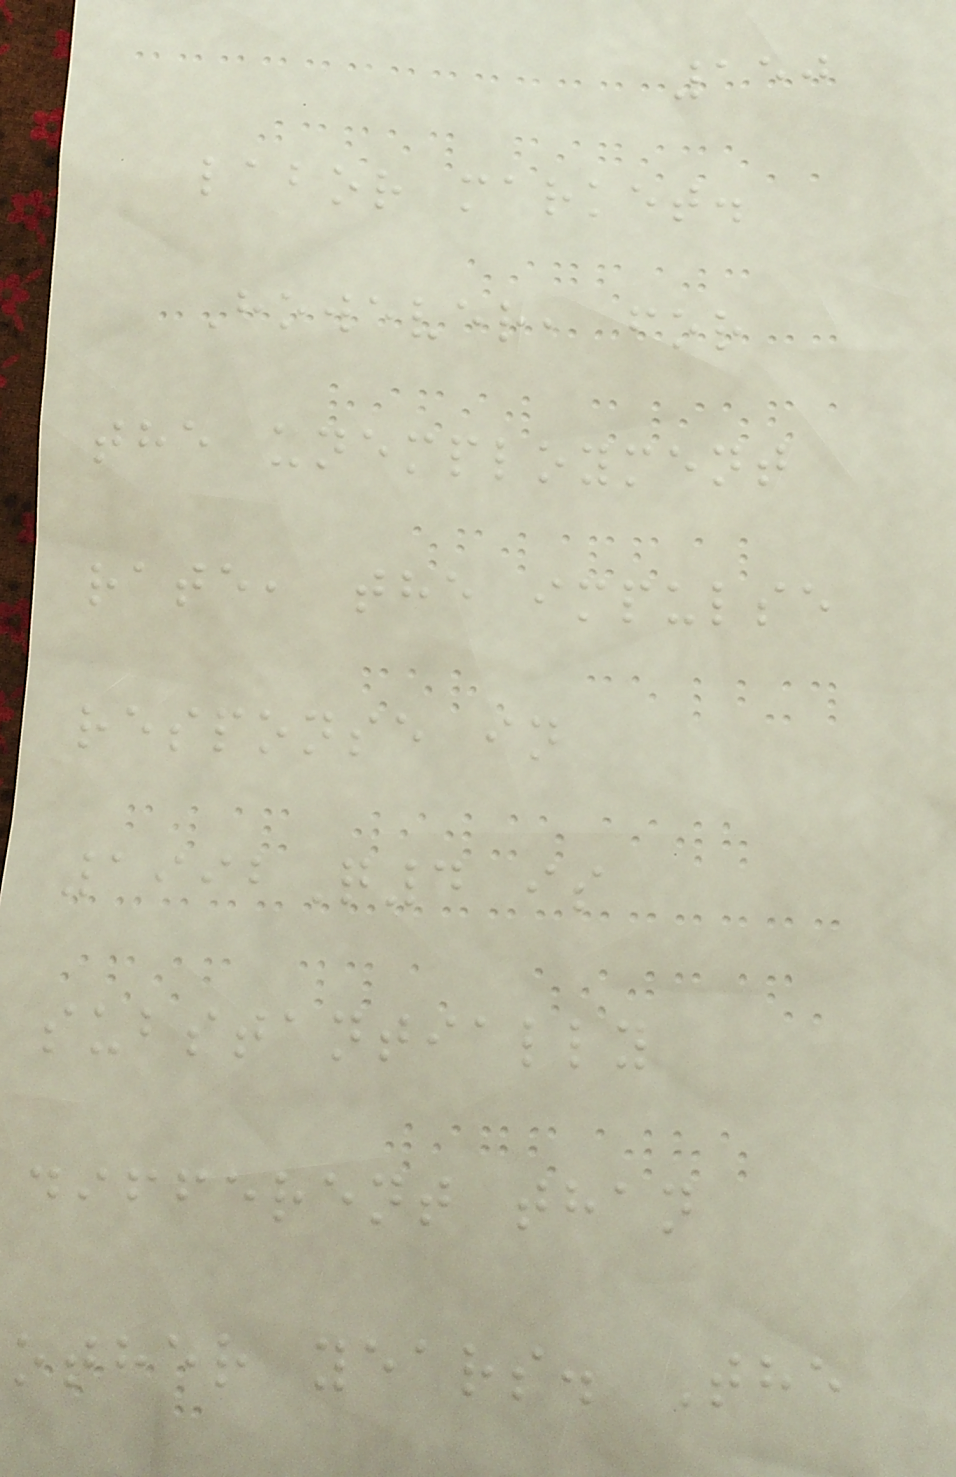150
labor market.
However, for
the unemployment
rate, the impulse
response in
1992Q4 is
substantially
different than
other years. The
